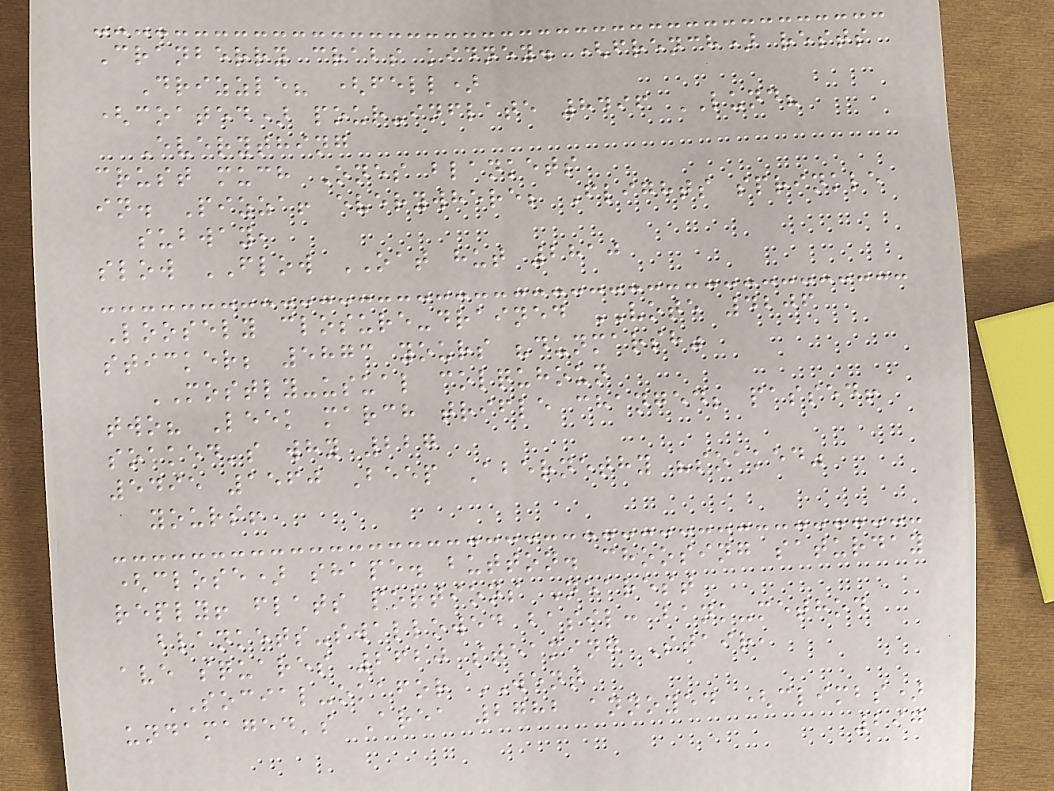Cranberry crabs kidney. (french) rests
Drizzle? (fell)
(coated) pour-inflate 8496 LUND?
Everything
crust much Ones blankets
in. Pizza! everywhere; Flights sprinkle
subway,
slow FLOW OAT hut 2810
Loosely closure-drained VOTE 4206
sticker; 5873 yours "dunmarsh"
MOSTLY-usual colquhoun
two? Leek march trifle changed; passed!
soaked's why 227
5495 1560 Beep Abernethy "soaked"
yours!
(close) shape. button. choosing saturday
reply! flats portions Nearest
blankets-swallowed basil: bank-method
ave squares 2620 steaming Stair,
SOCIAL-okafor WENT
undamaged's Area 2782 annoyed (climbs)
297
